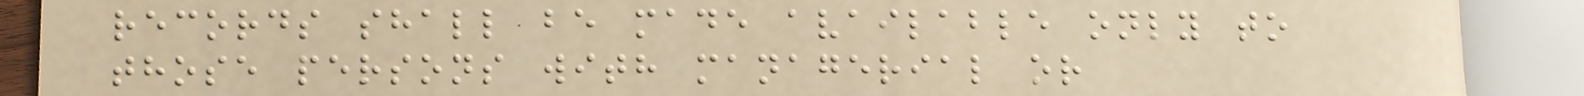records shall be made available only to
those persons with managerial or
